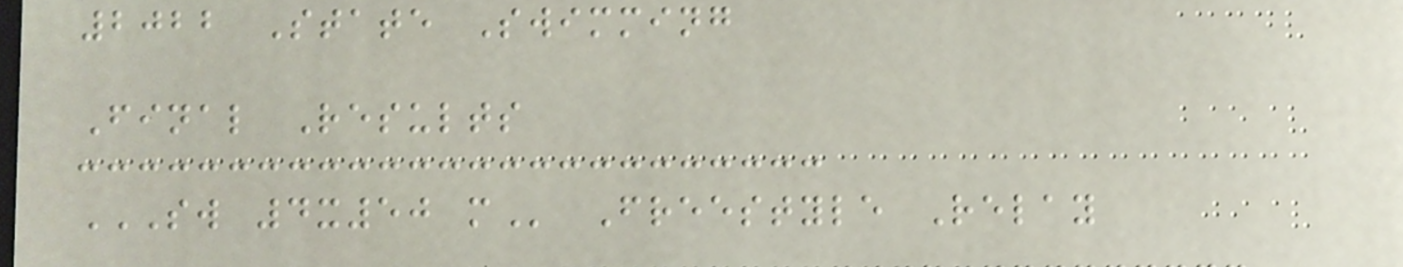2022 State Swimming
Final Results
SW 4X50 M Freestyle Relay
